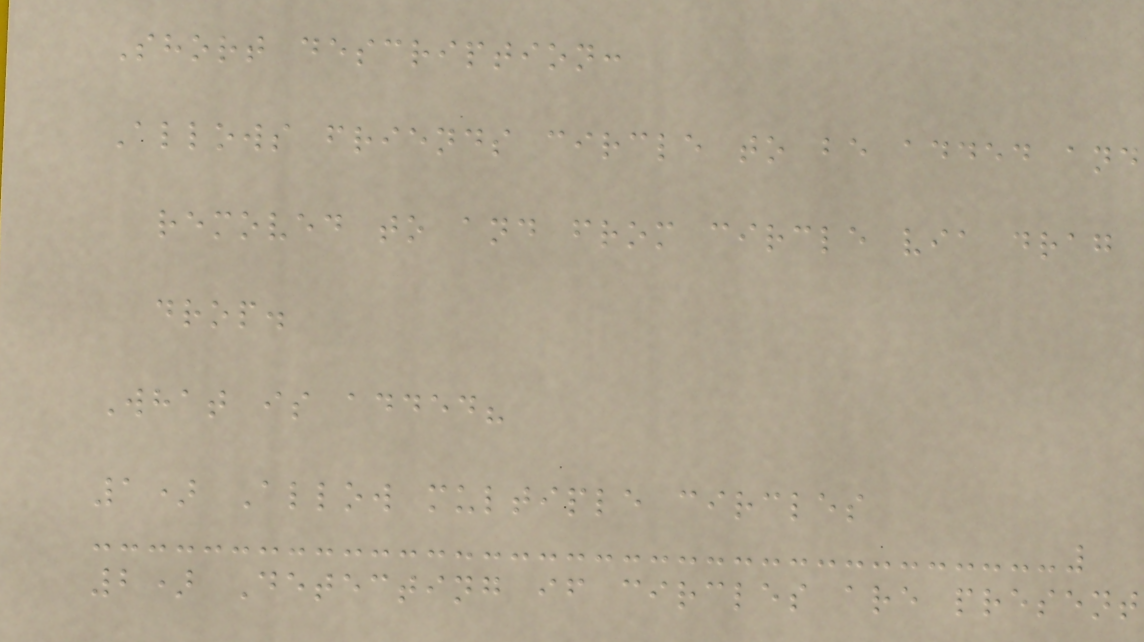Short description:
Allows friends circle to be added and
removed to and from circle via drag
drop.
What is added?
1) Allow multiple circles
2) Detecting if circles are present
